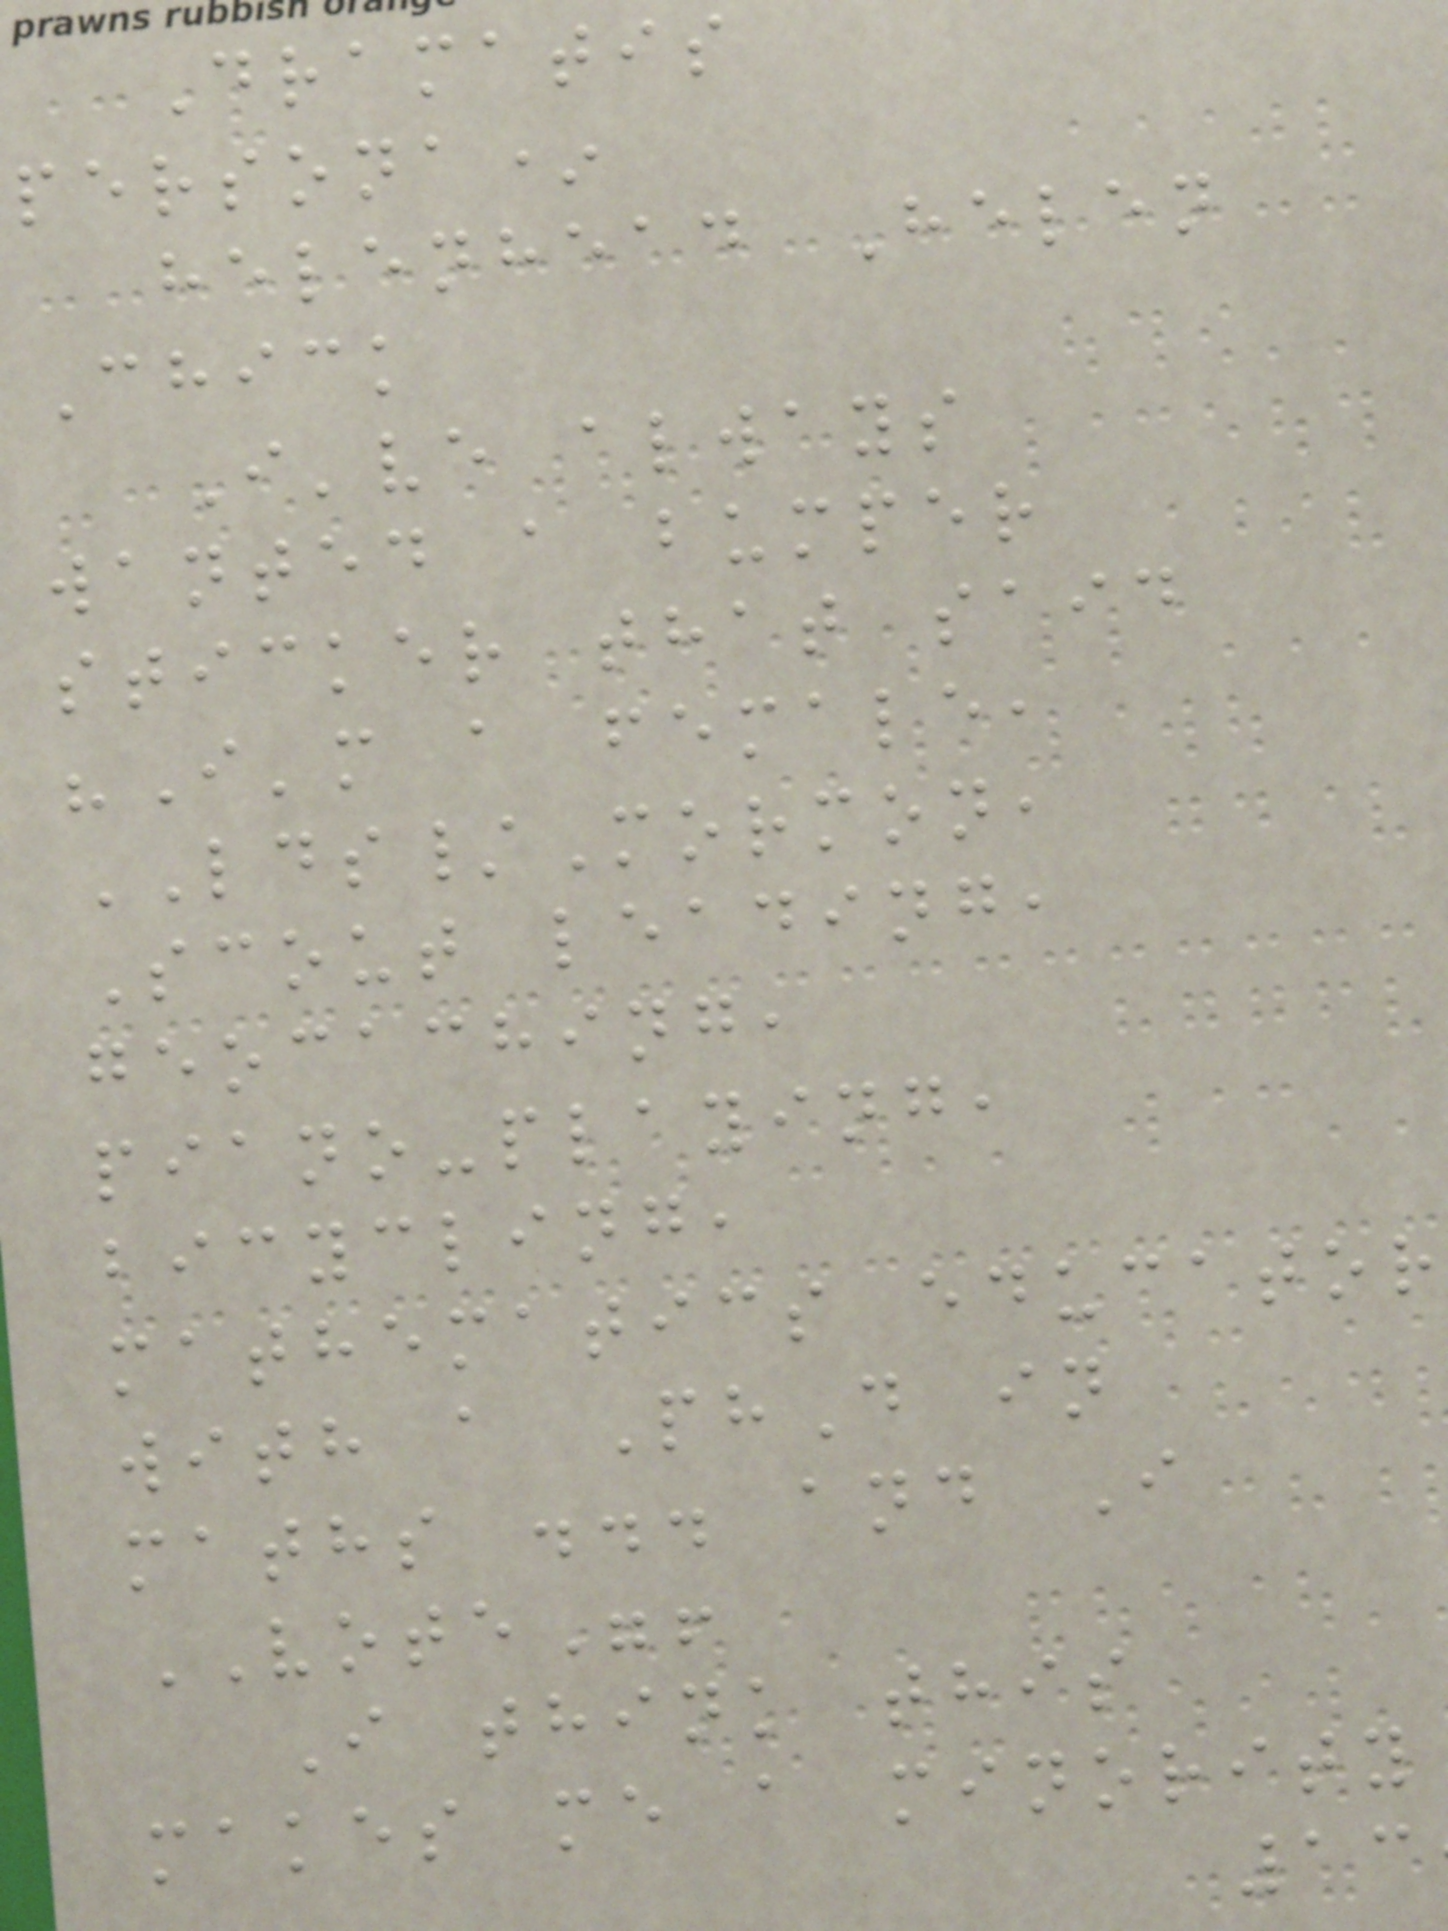Dramatis
persona*
helenhead Helen
Chick
I've always
wanted a bumper
sticker that said
"I'm a female,
LDS/Mormon,
Scout leading,
geocaching,
piano-playing,
bicycling,
mathematics educator
with a PhD in
maths ... and I
VOTE"!
I think this
makes me a minority
